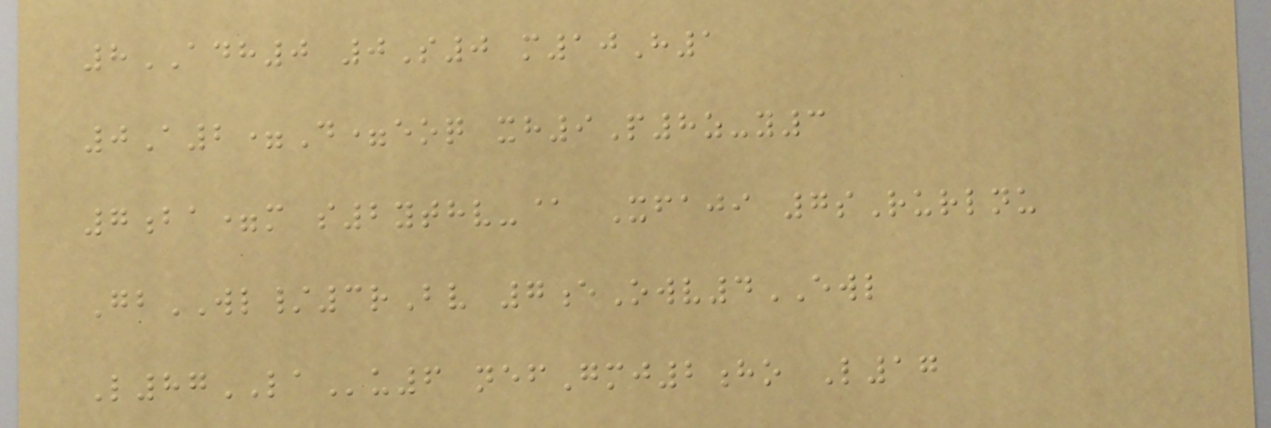8ADH0 0S0 m10H1
0A2=D=eoq xh9P8z-y3
7ba=m s2ythv-@ Xfaji 7sRurlnu
GbWL/3rBv 7eOwv4EWL
L87LAu6 nefGmj2ho L17
